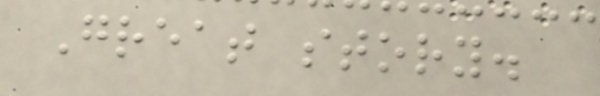Great story.
